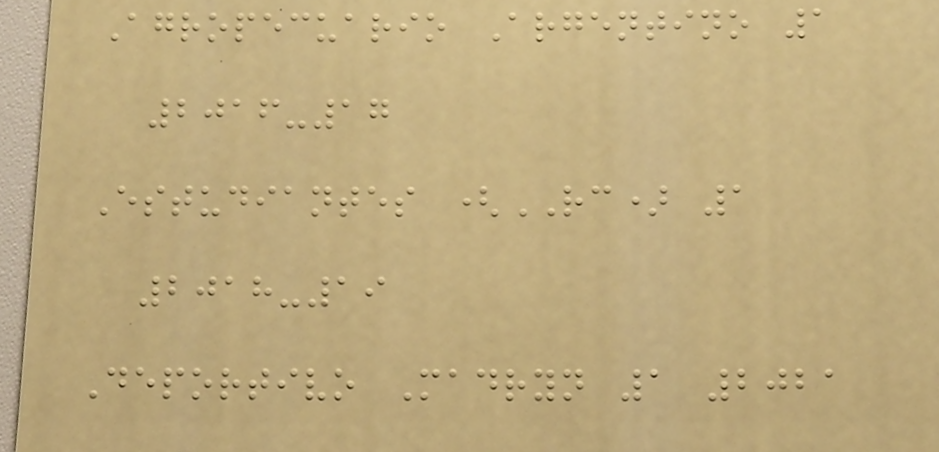Agropecuario Argentino 1
2016-17
Estudiantes (RC) 1
2018-19
Deportivo Madryn 1 2021
